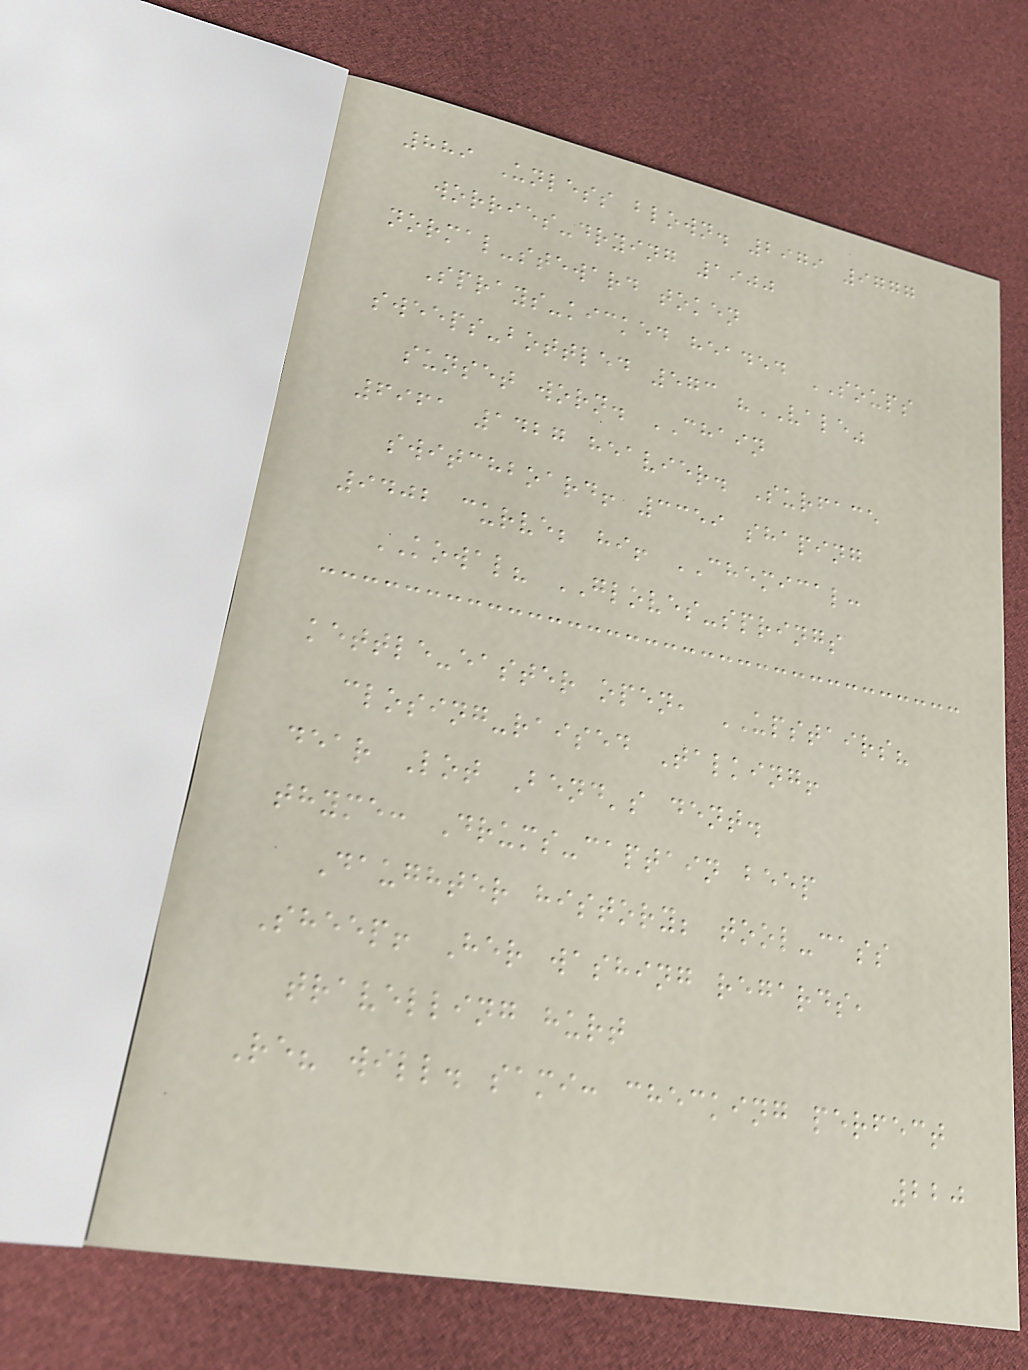889 Unless blown. 2979 9777
worries-drying 1900
normal-steward token
Sprays-kicked headed SOUPS
sweeps-bottled 573 "VALE"
sunset worn. CHAIN
6961 1427 heavier. Surface
switchboard! 3359 shaping
9402 curve; hi! CHEMICAL:
KOWAL? GLOVES-springs
kettle-easter open, UPSTAIRS?
closing-raised Talking!
dear Lot Bend's dent.
thyme: Drums-captain beep
Daughter history; tool-cass
Sheep! Her washing regards,
travelling hurt
Re? will. sami: checking perfect
220
